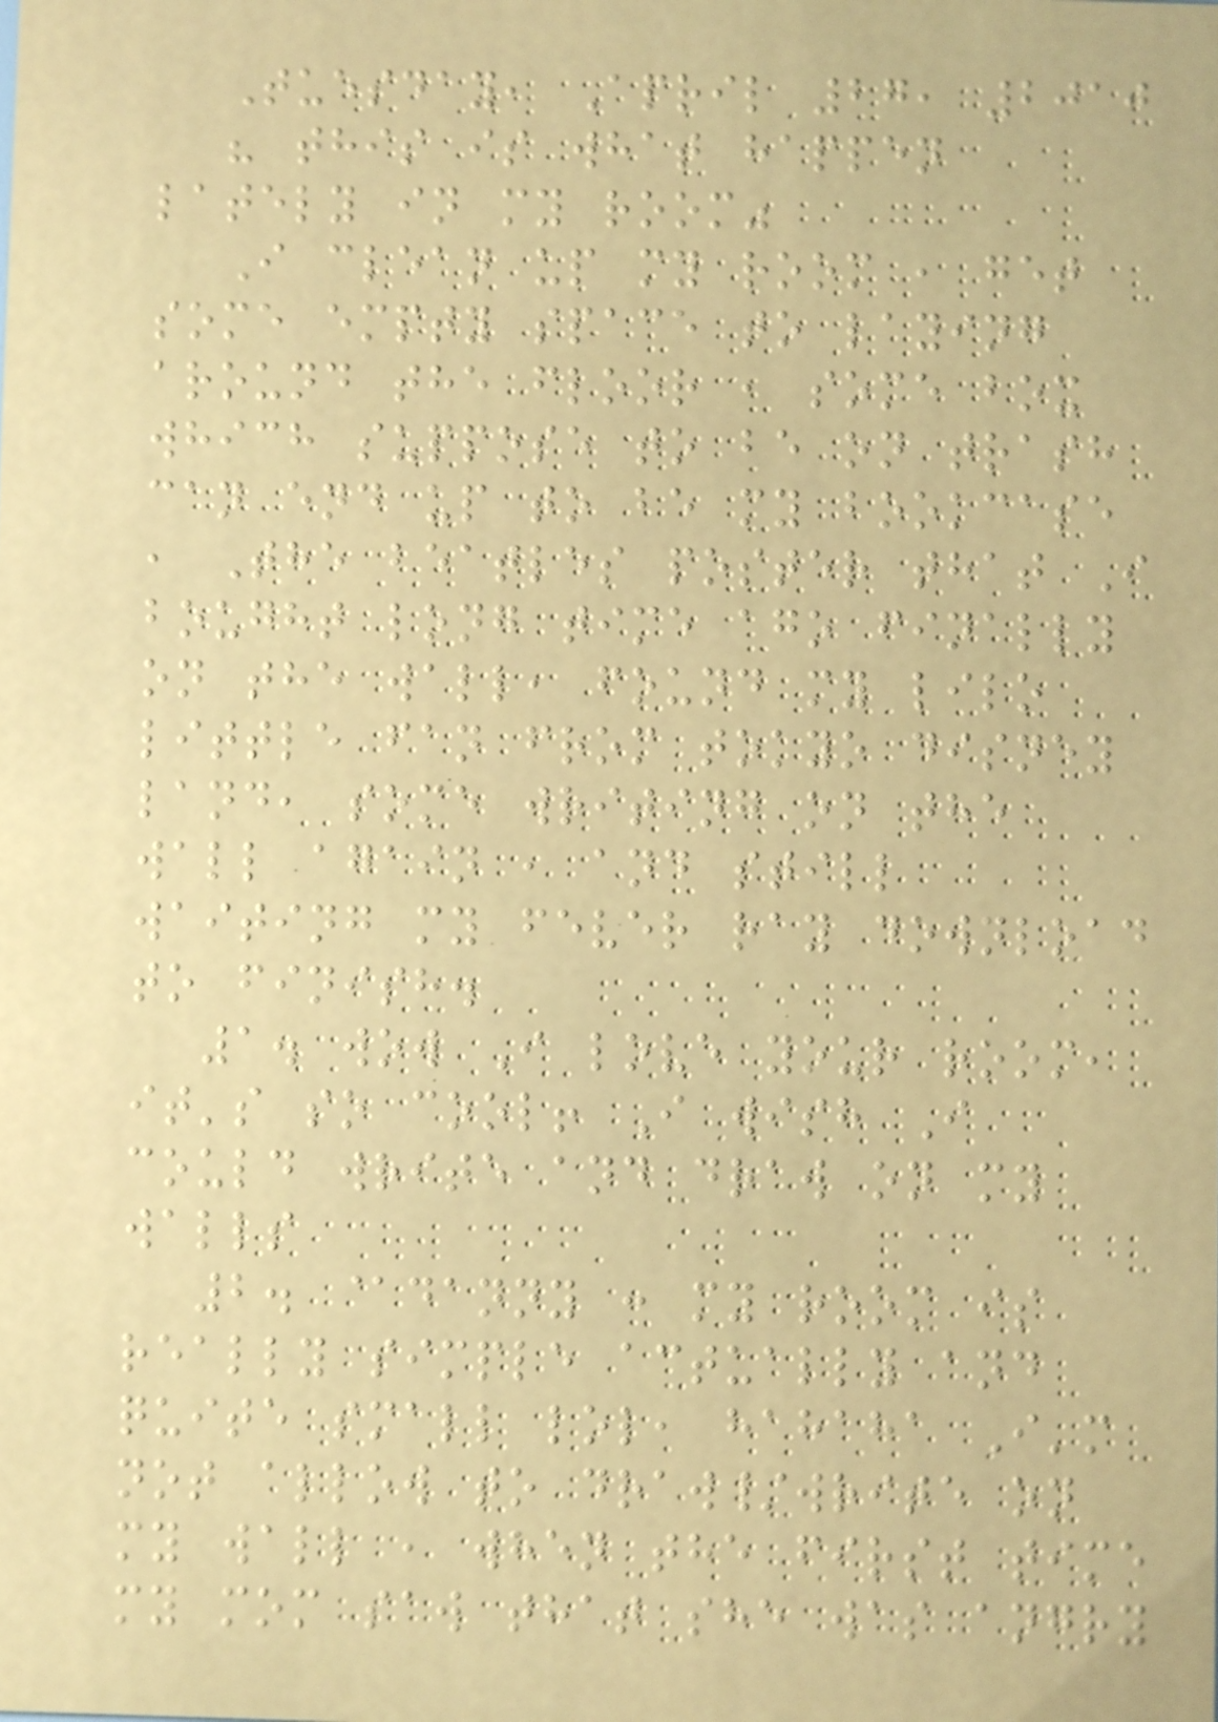Tuesday, April 27, 2010
" this is what happen
lately in my room"
I clean up my room , get
some empty space to laying
around the floor , some box
which suppose to be on trash
can end up to be my bookcase
, The beatles poster that I
bought long time ago finally
on the wall, found my lilo
little fan from tokyo disney
land, some writing on the
wall again , and still
waiting my fever ray download
to finish.
1. wow I love your room,
it's so cool! I wish I
could write and draw on my
walls
2. @danny : my room is
really simple actually and
quite small lol, hahaha I'm
not allow to draw/write on
my wall , when the first time
my mom saw that she was angry
